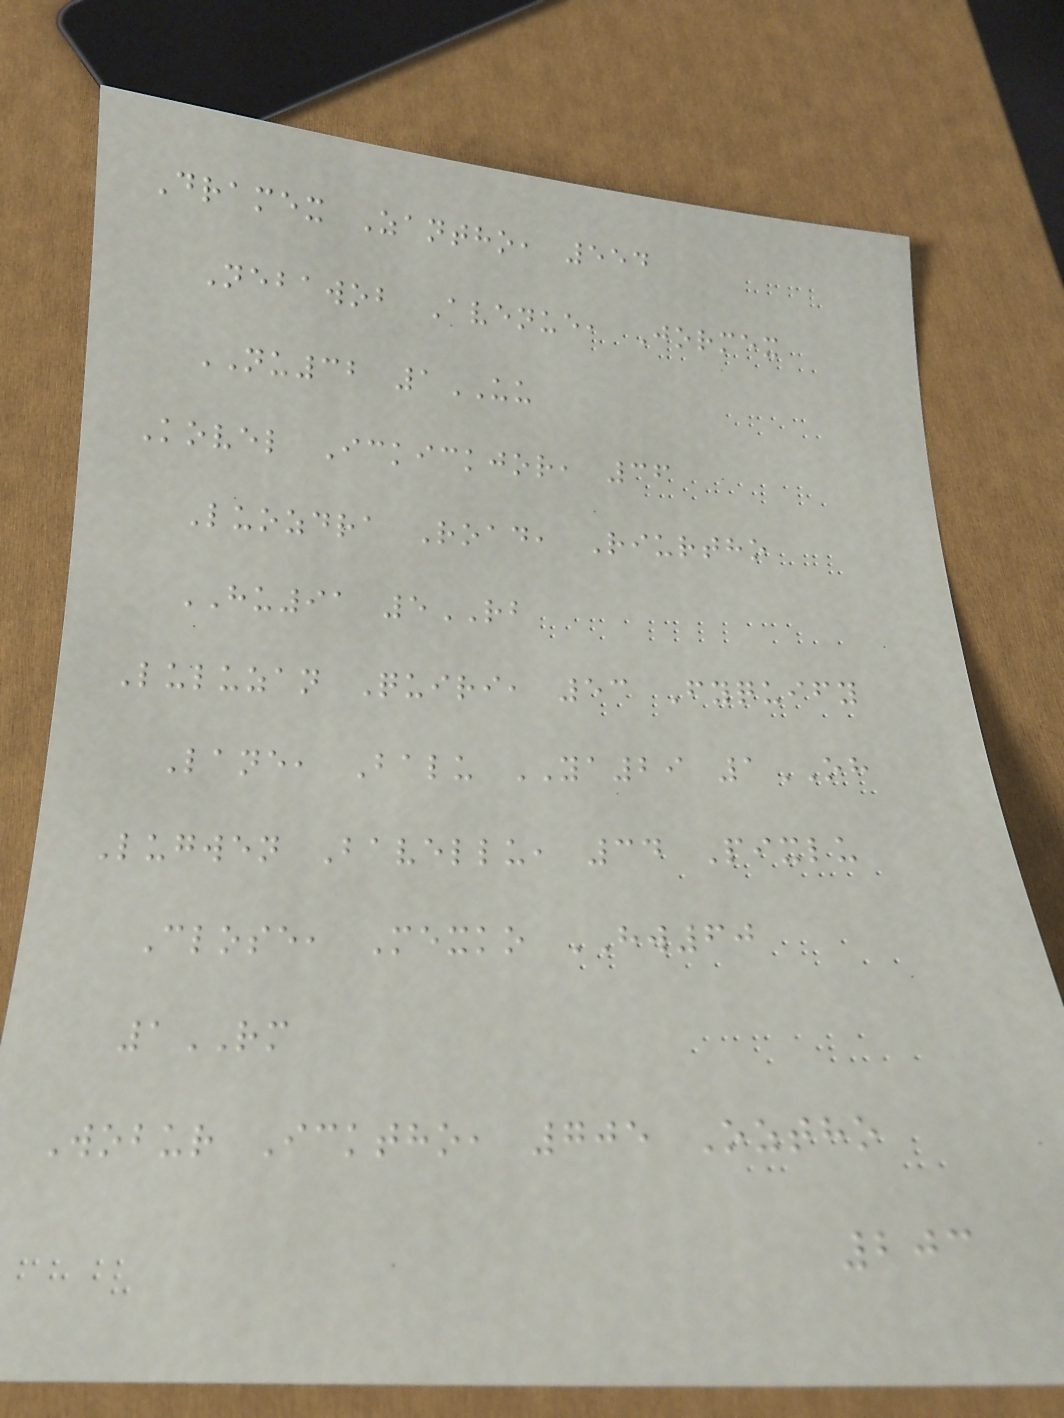Dramex Zantho, 554
Nebawob Avenue, Jormex
NU32 1UU
Kovel Ickickjor, 36
Luozdra Road, Riurtho
HU91 5RB
Luluzan Quiri, 53 Fyquify
Lane, Balu YA29 1OH
Lugwen Bavellu, 34 Pixlu
Close, Mexko HW60
1RM
Wobur Icktho, 705 Oztho
203
